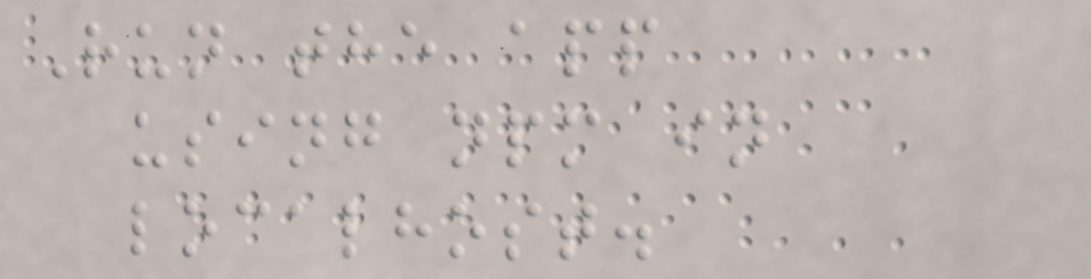Run the app
using npm in
localhost.
